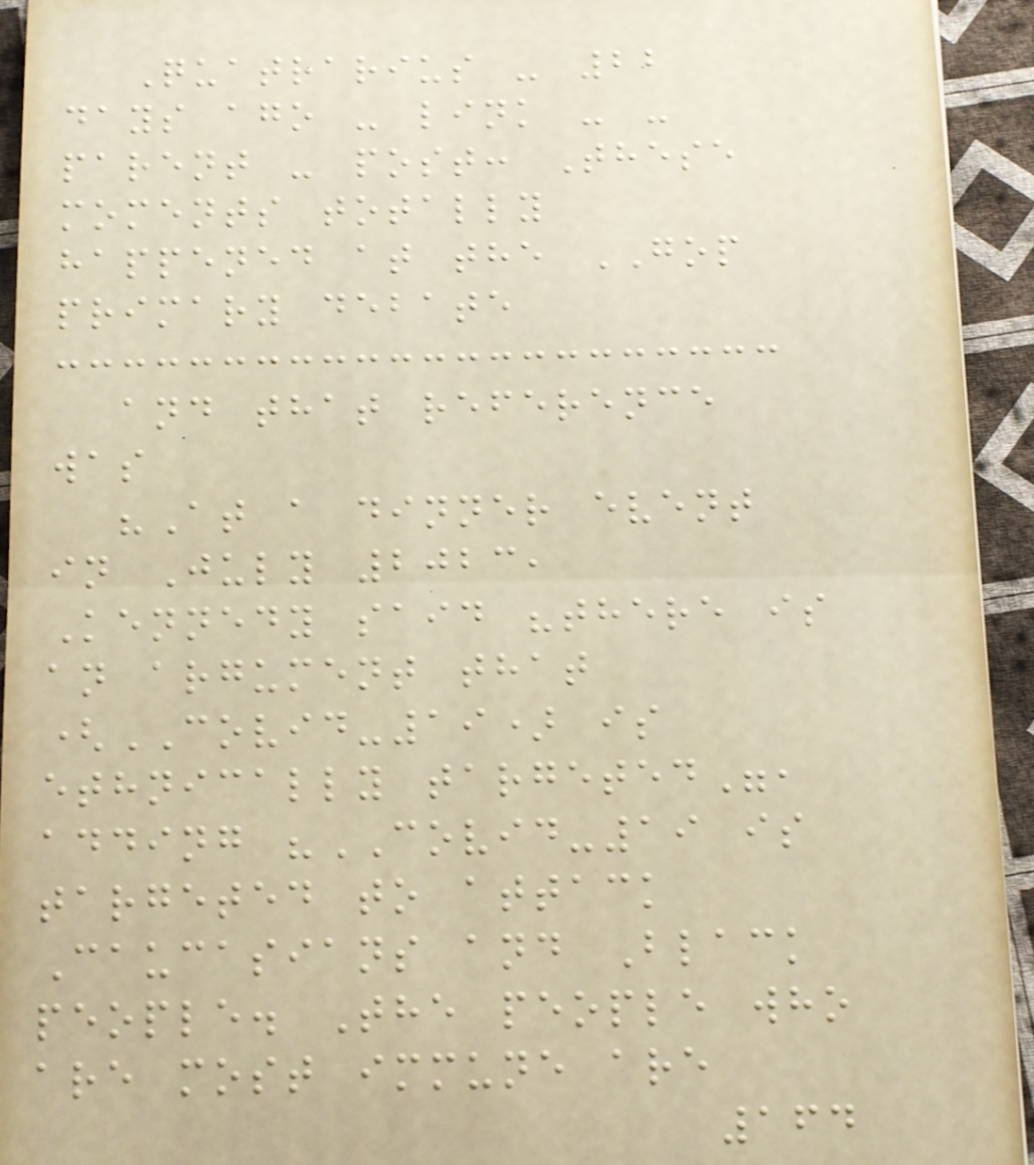Quatrarius - 22
days ago - link - -
parent - post: These
moments totally
happened at the GOP
primary debate
and that reference
was
"At a dinner event
in July 2023,
Kennedy said "there is
an argument that
(COVID-19) is
ethnically targeted",
adding "COVID-19 is
targeted to attack
Caucasians and Black
people. The people who
are most immune are
164
